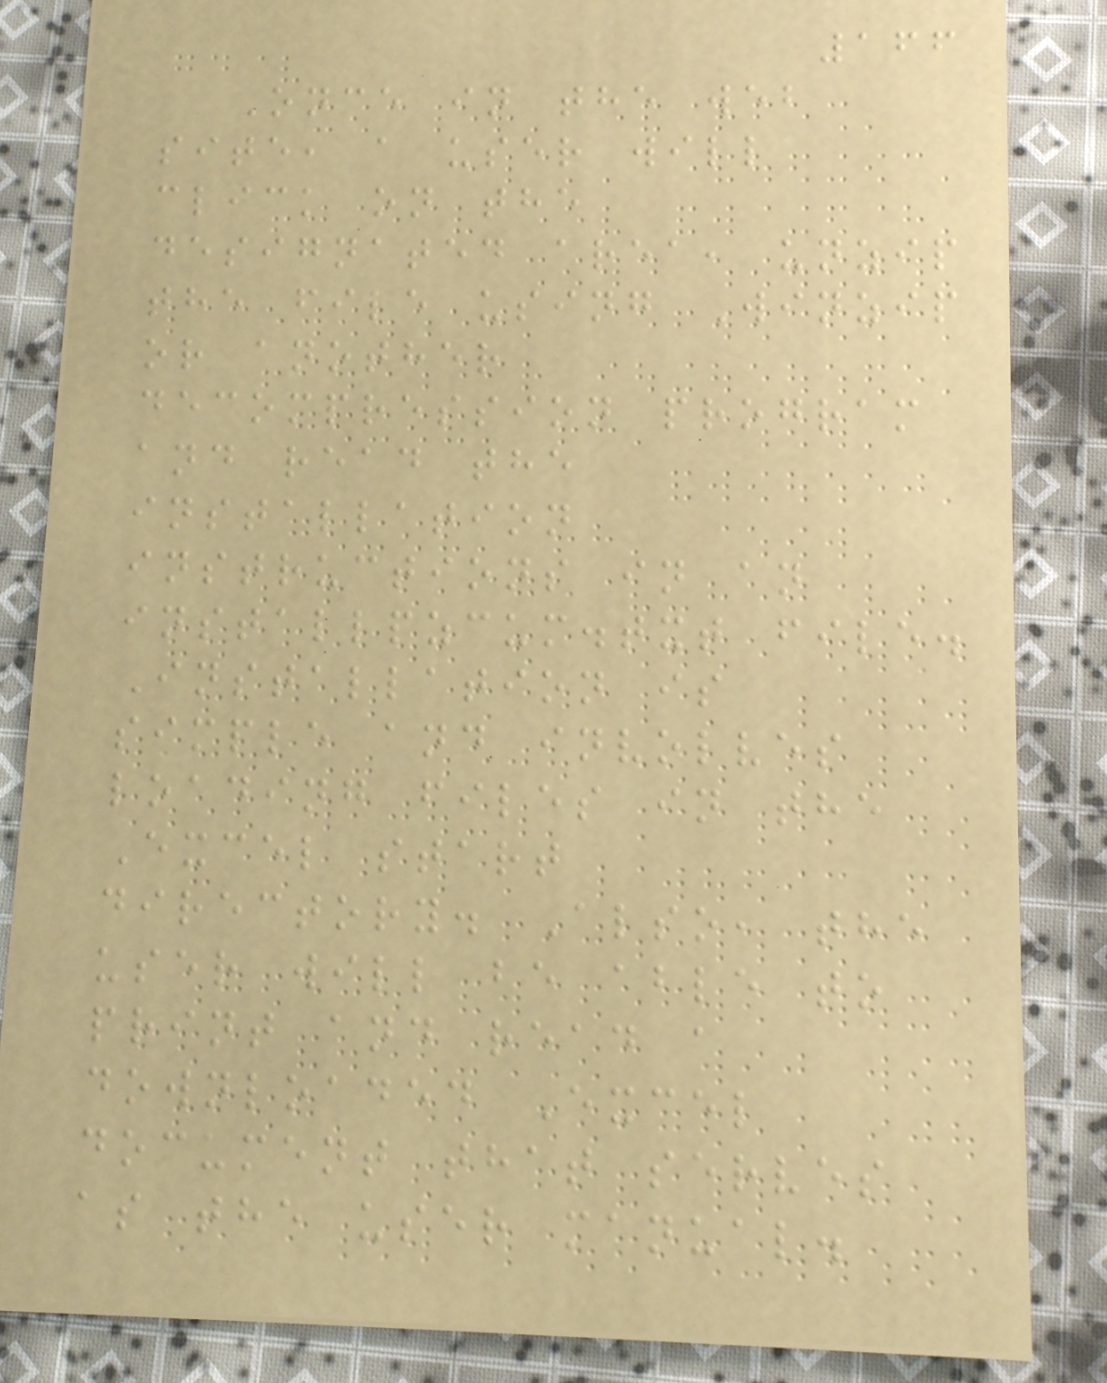166
Once in the web
site, a user will
click on the
designated area, unzip
the file using Winzip
or another
decompression program
and read the
installation
instructions in an
installpzcum.txt file.
Installation is
simple and involves
loading files in the
Excel start
directory. Also, the
user will be able to
print and read a
downloaded Excel
document that serves
as the user manual.
